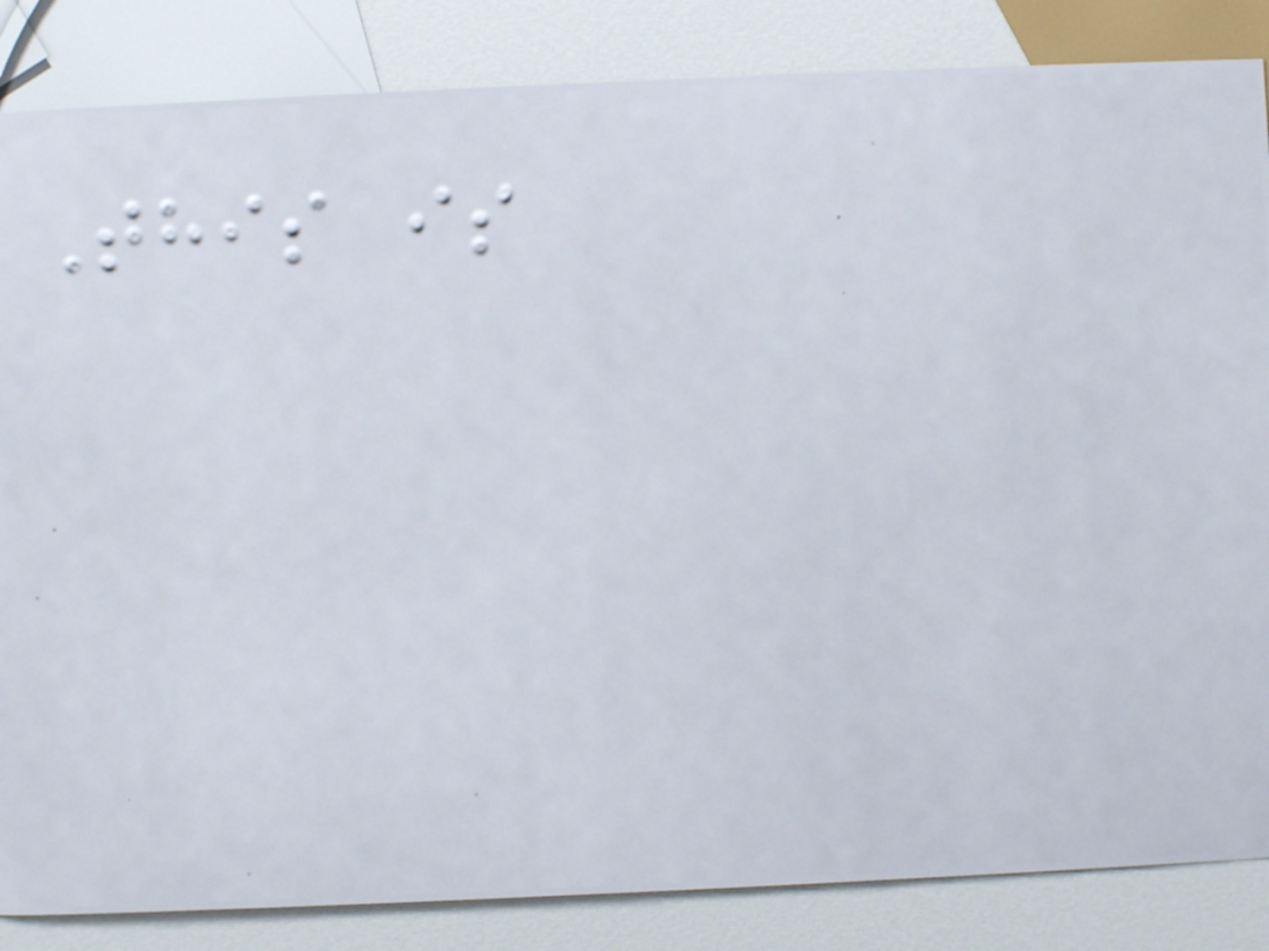This is
